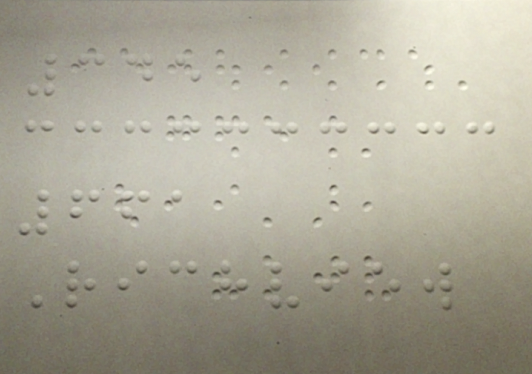345
661
Richview
